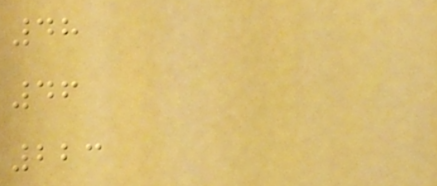48
46
223
